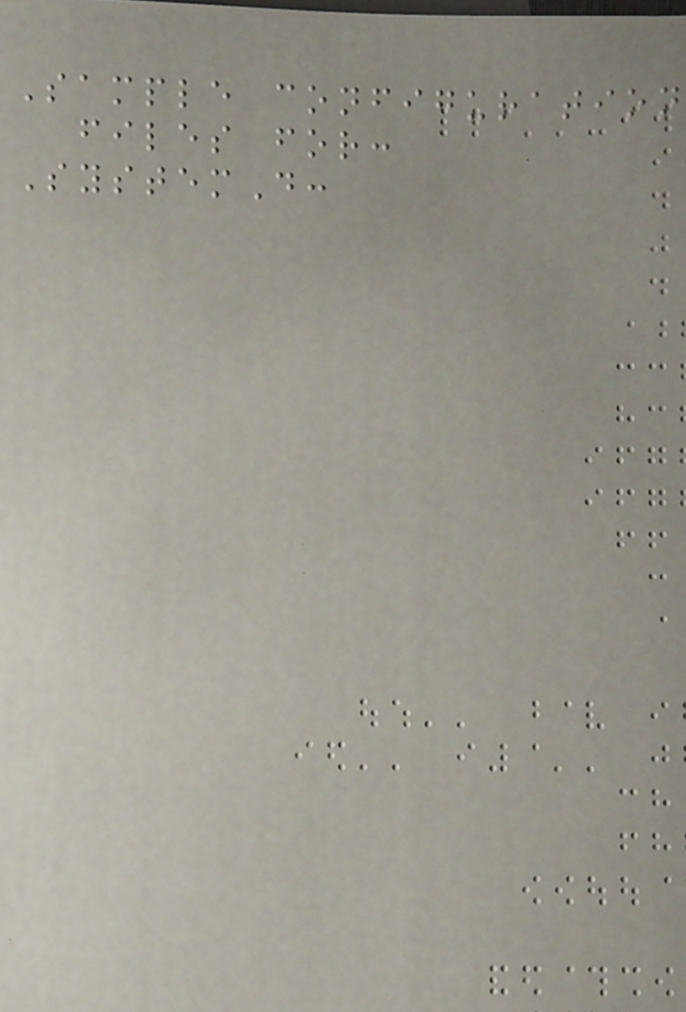Sample configuration
files for:
SystemD:
